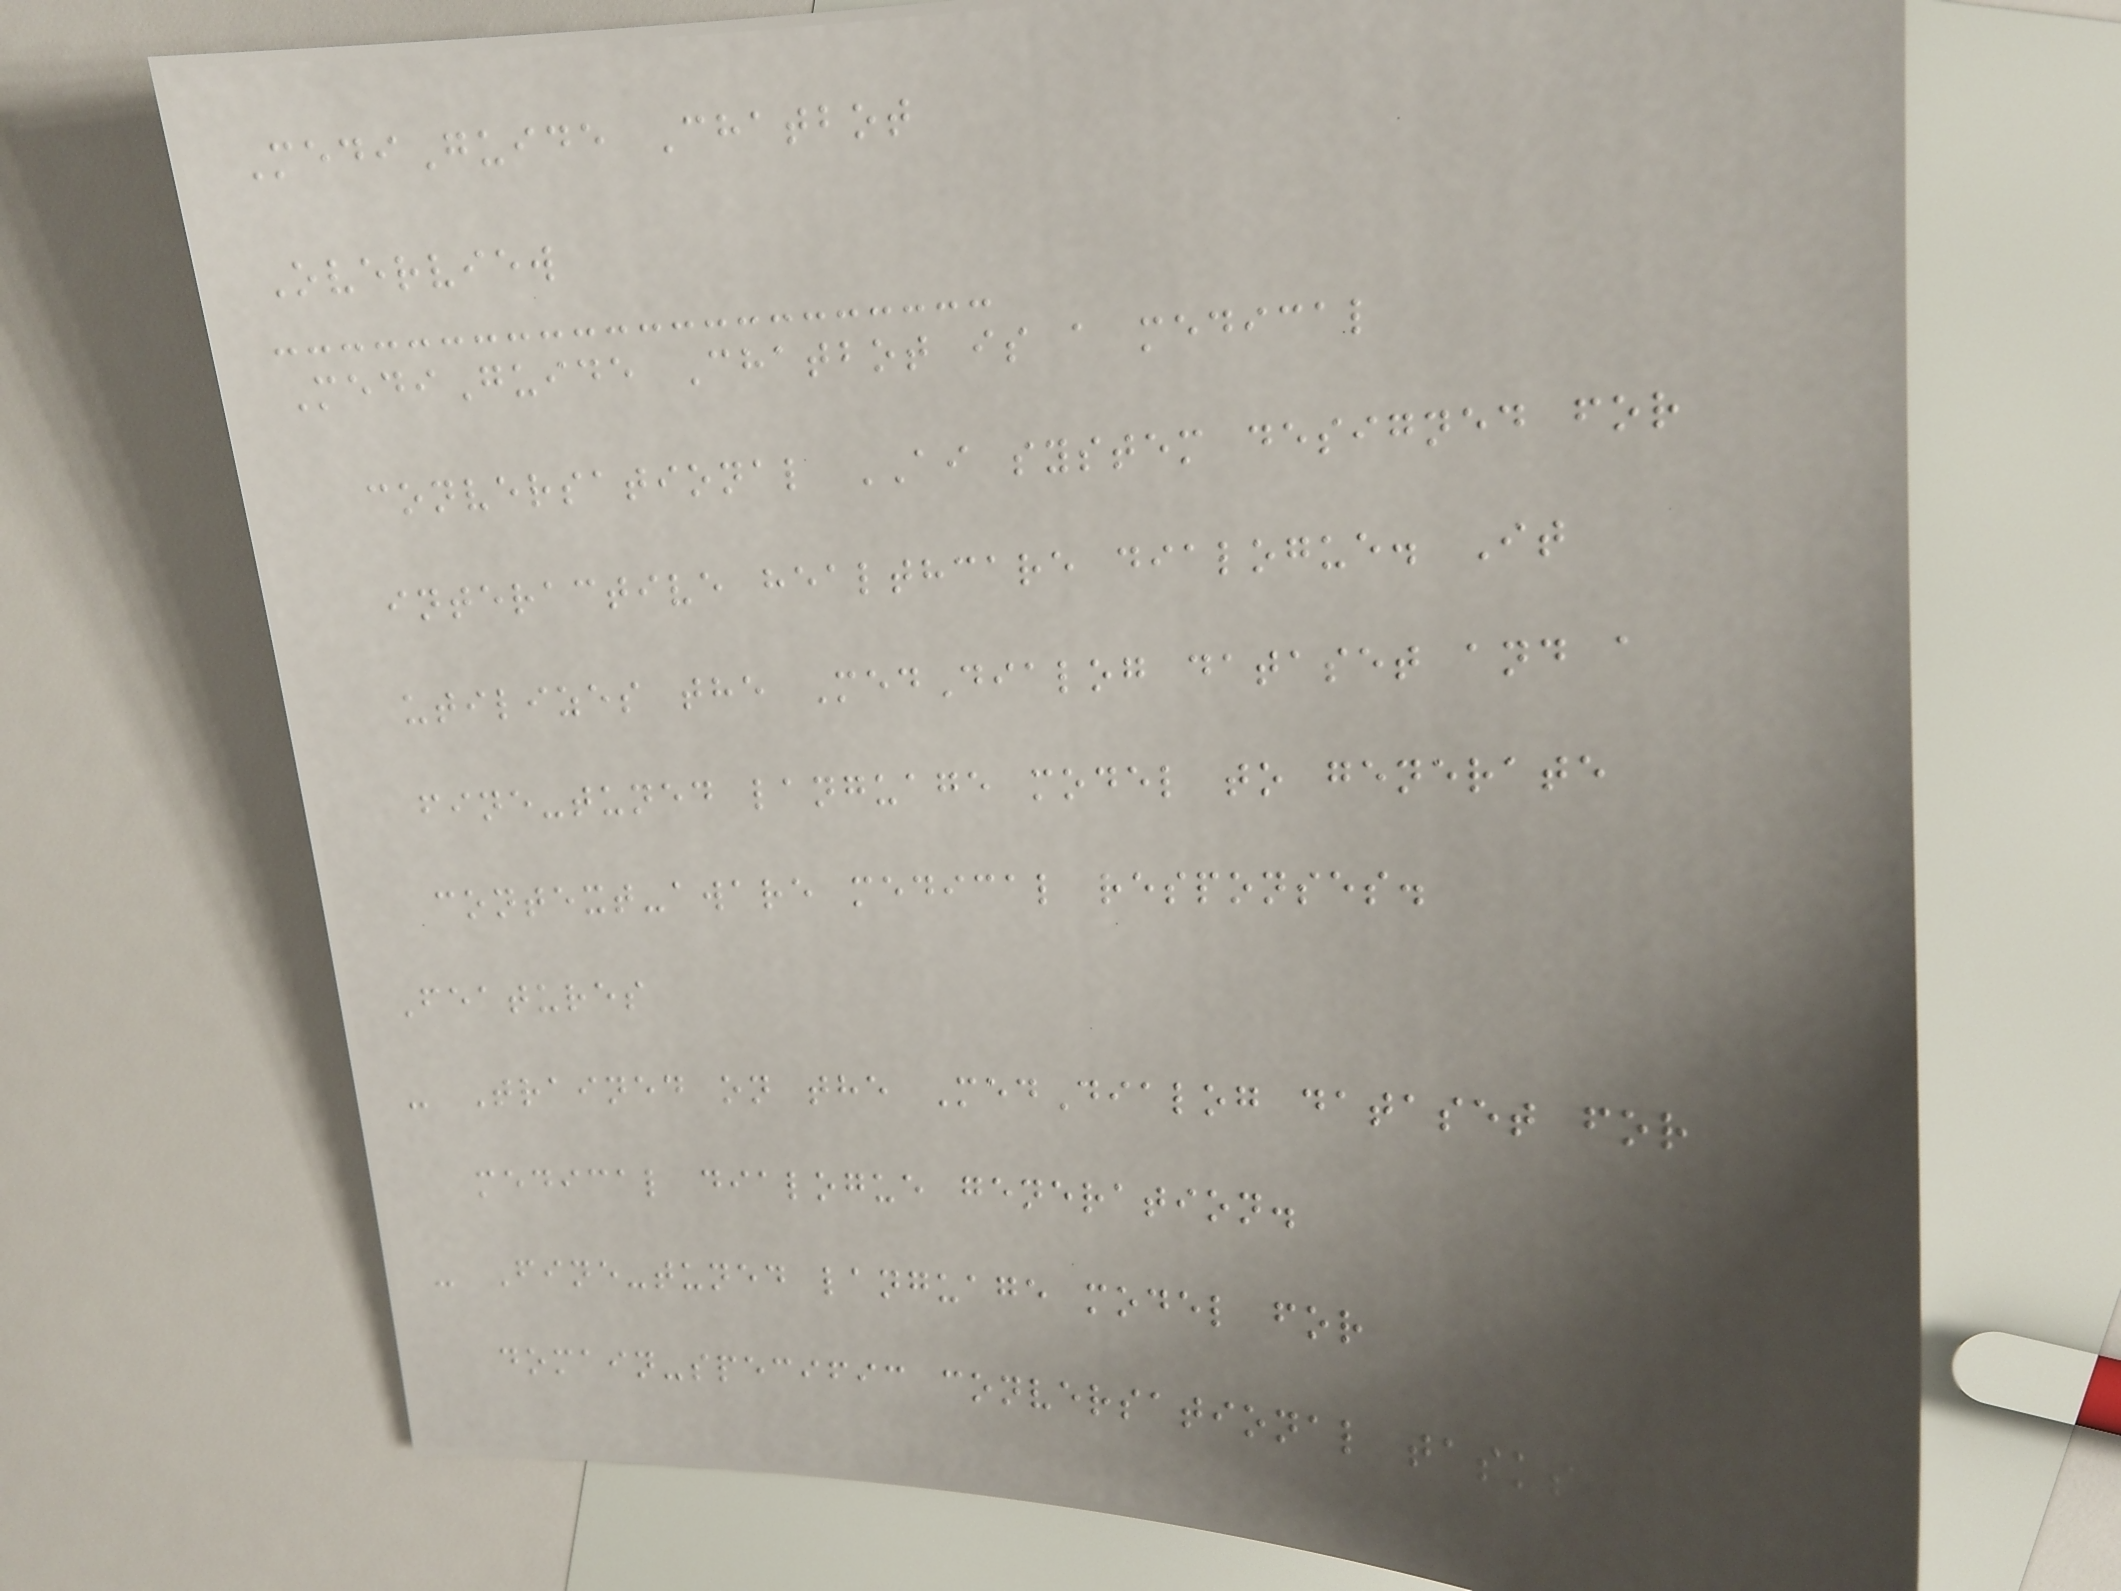MediGuide Chatbot
Overview
MediGuide Chatbot is a medical
conversational AI system designed for
interactive healthcare dialogue. It
utilizes the MedDialog dataset and a
fine-tuned language model to generate
context-aware medical responses.
Features
- Trained on the MedDialog dataset for
medical dialogue generation.
- Fine-tuned language model for
domain-specific conversational tasks.
